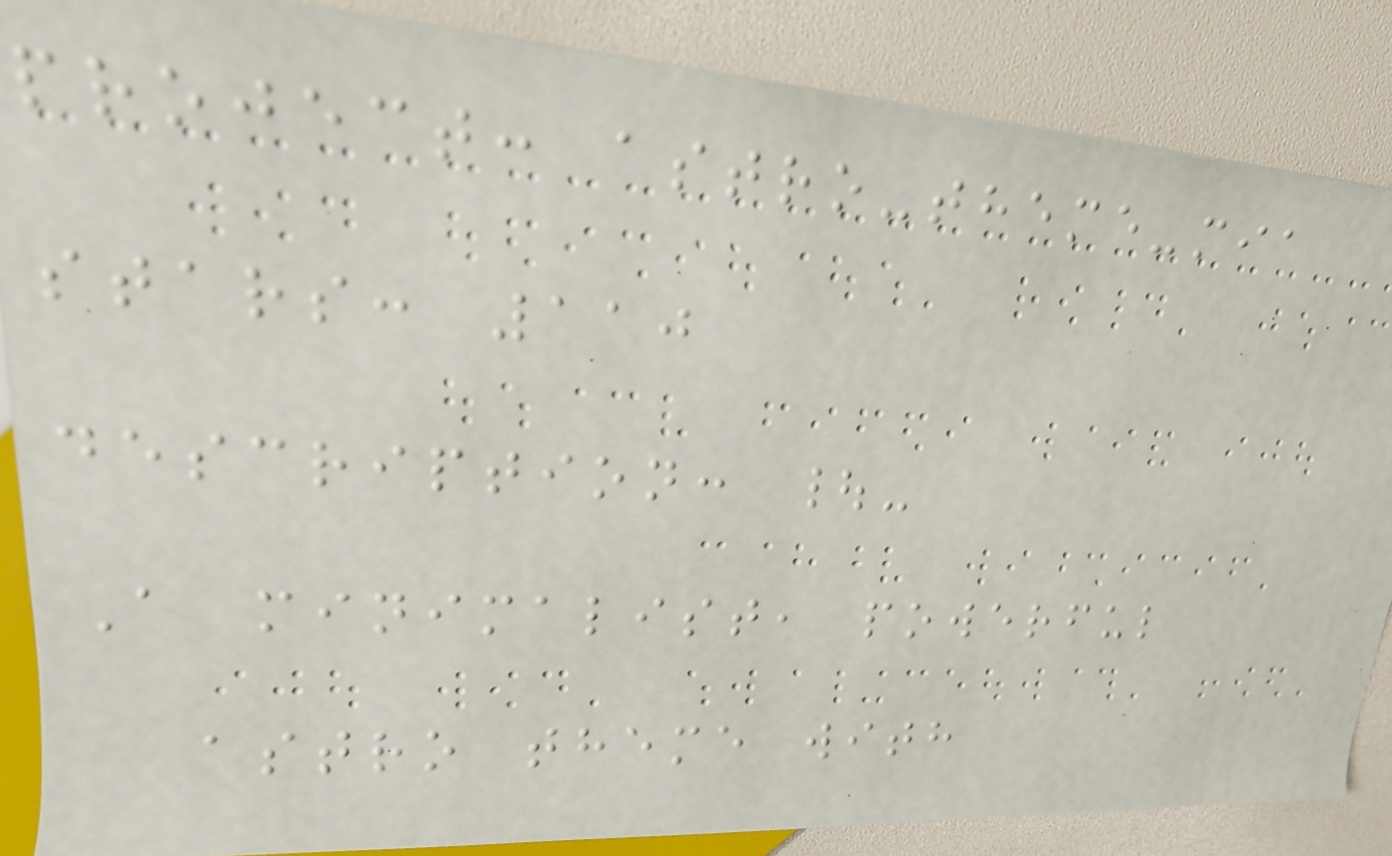project: astro-theme-mia
stars: 110
description: |-
A minimalist, powerful
astro theme with
